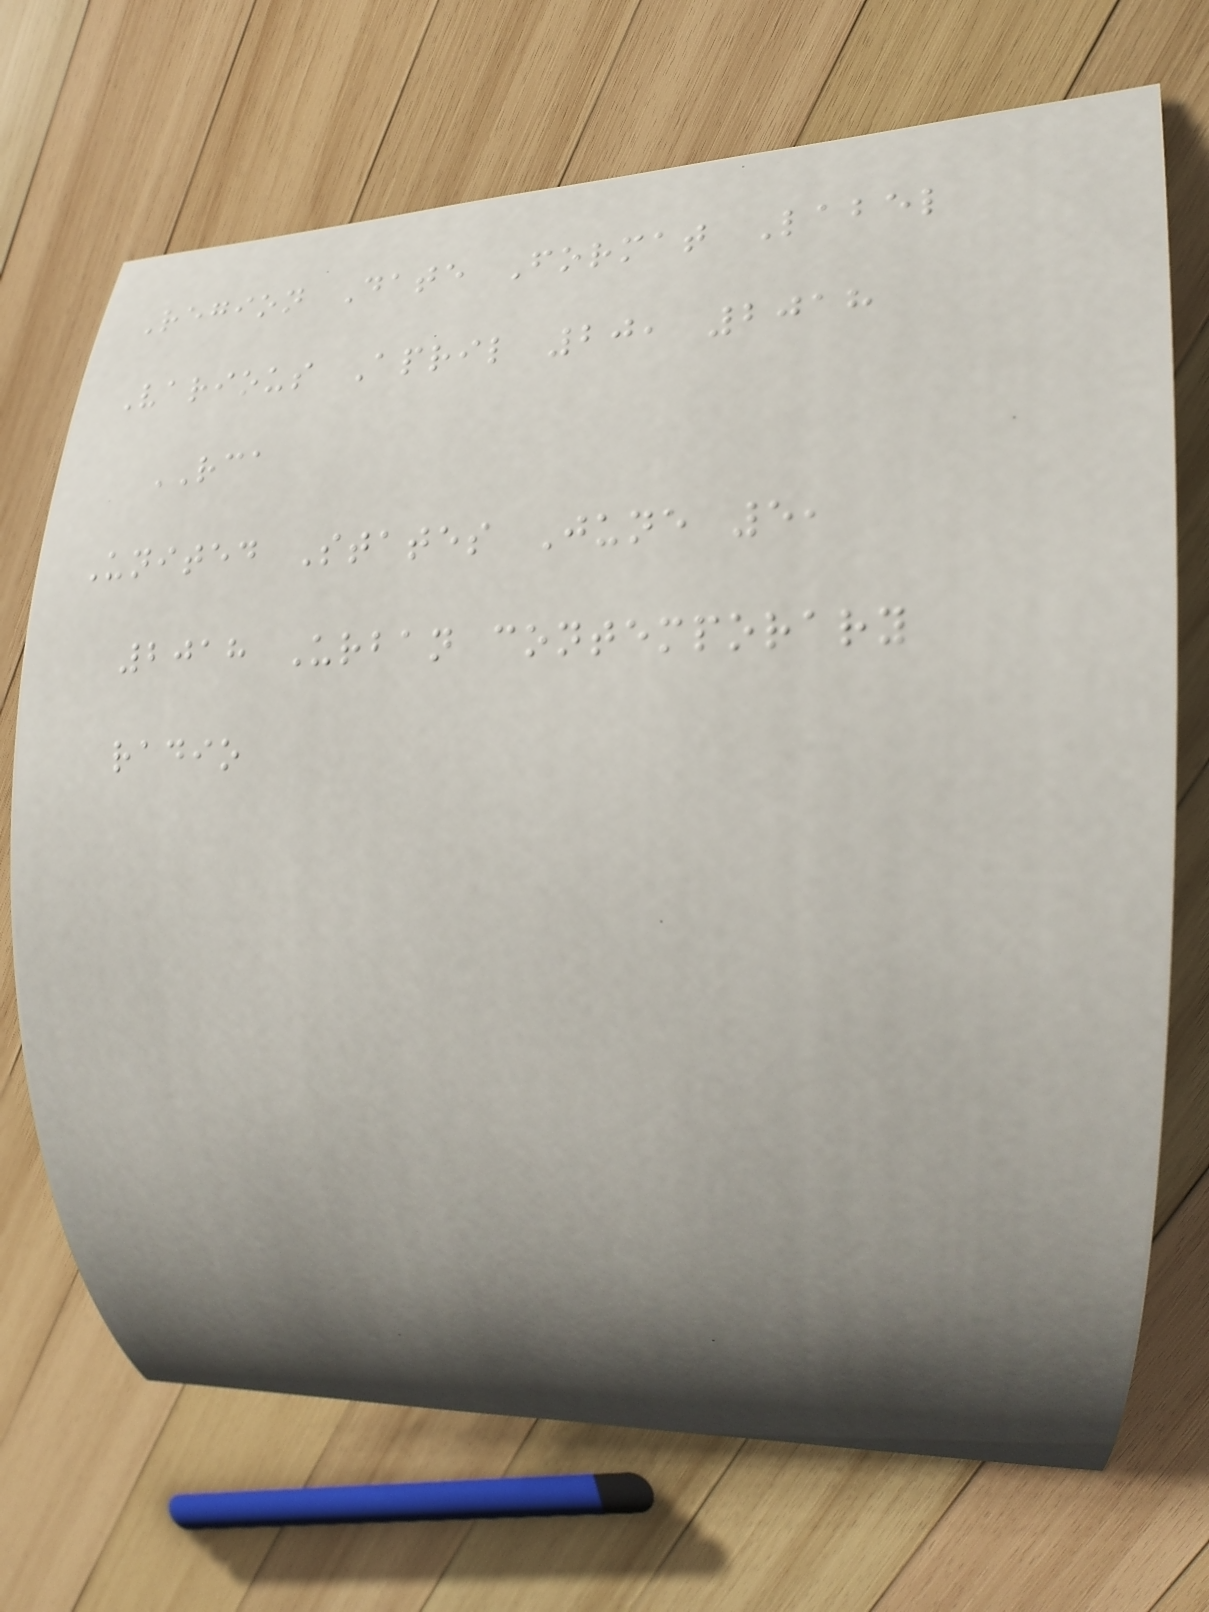Region Date Format Label
Various April 20, 2018
RCA
United States June 5,
2018 Urban contemporary
radio
